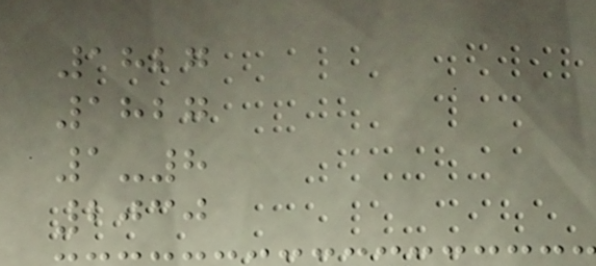1827
1827
1-8
2030
